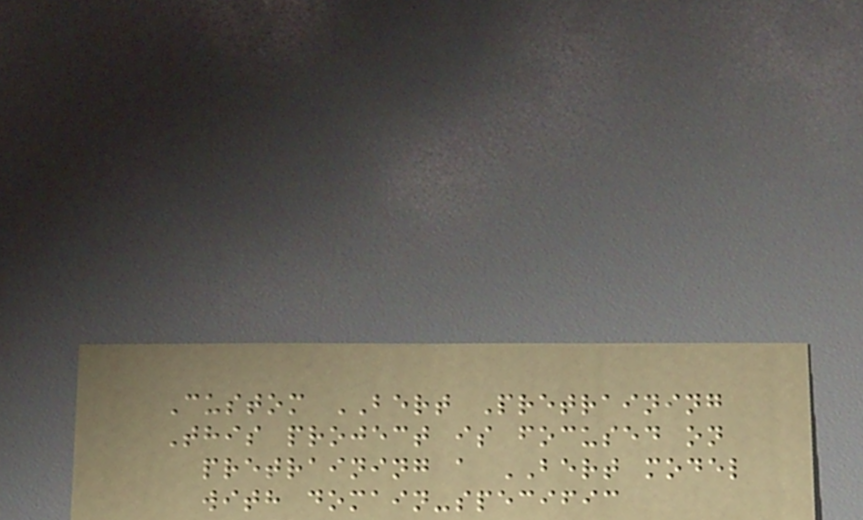Custom BERT Pretraining
This project is focused on
pretraining a BERT model
with domain-specific
